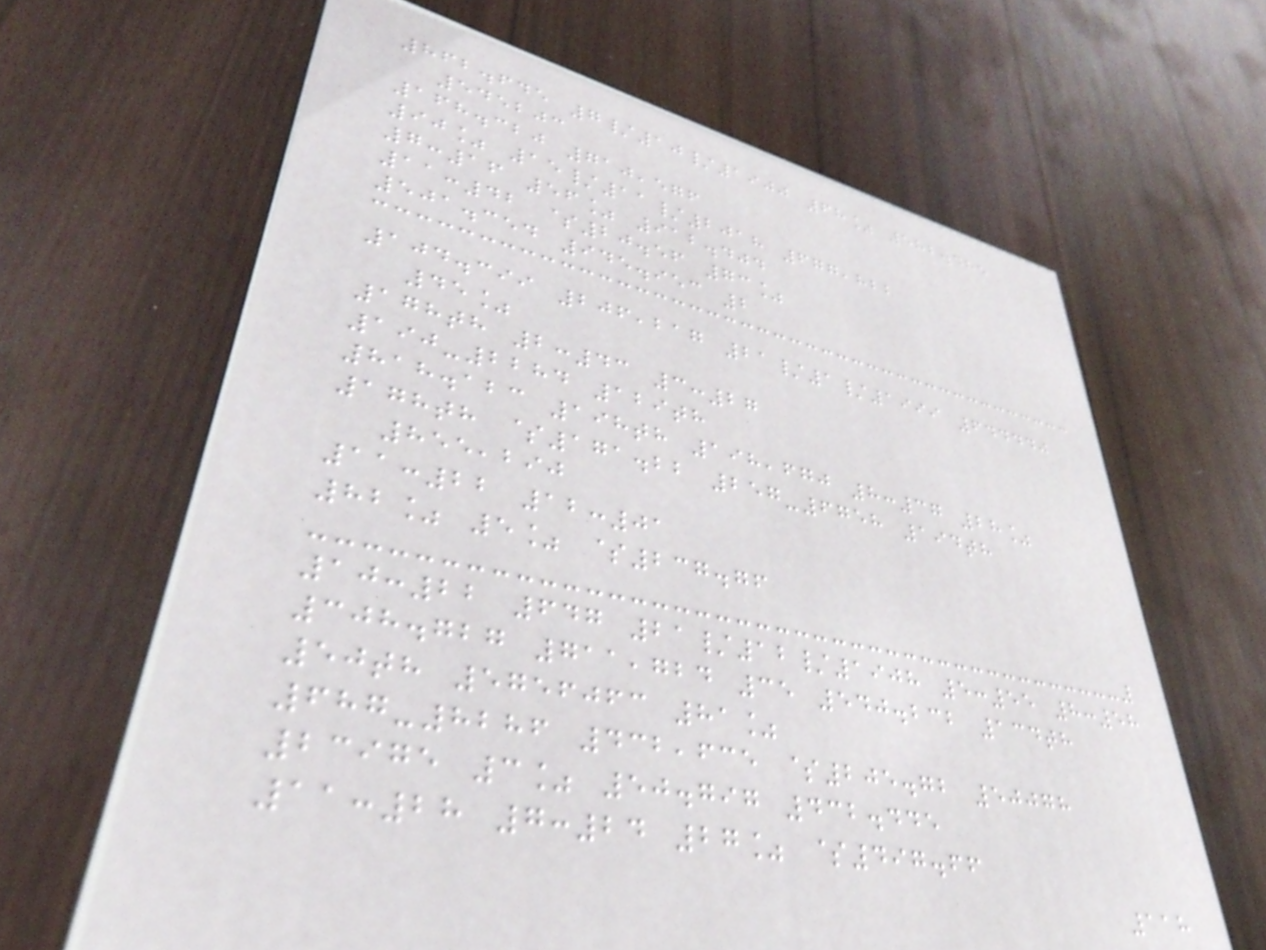862.645 7/10/1900 68% 582.485
545203
168.320 710,576
90% 15/11/2018 677,822
7:16 56% 912.404
11:42 $20.56 73%
501.354 945.953 2
104.399 206,217 21/1/1999 644440
45%
178th 2:43 3:27
190-2284 129th
818.123 198th 198,670 8:37 28%
178th $171.22 257-6758 194th
855,290
11:22 12:01
82% 5% $237.76
10:22 647 21/12/1908 5:55 8:58
308.727 711,724 35 540.232 134th
50th 5756063 81%
687-8286 432,635 $205.72 50078
23975 3% 50.797 432.445
11:28 7:24 27% $497.66
118
